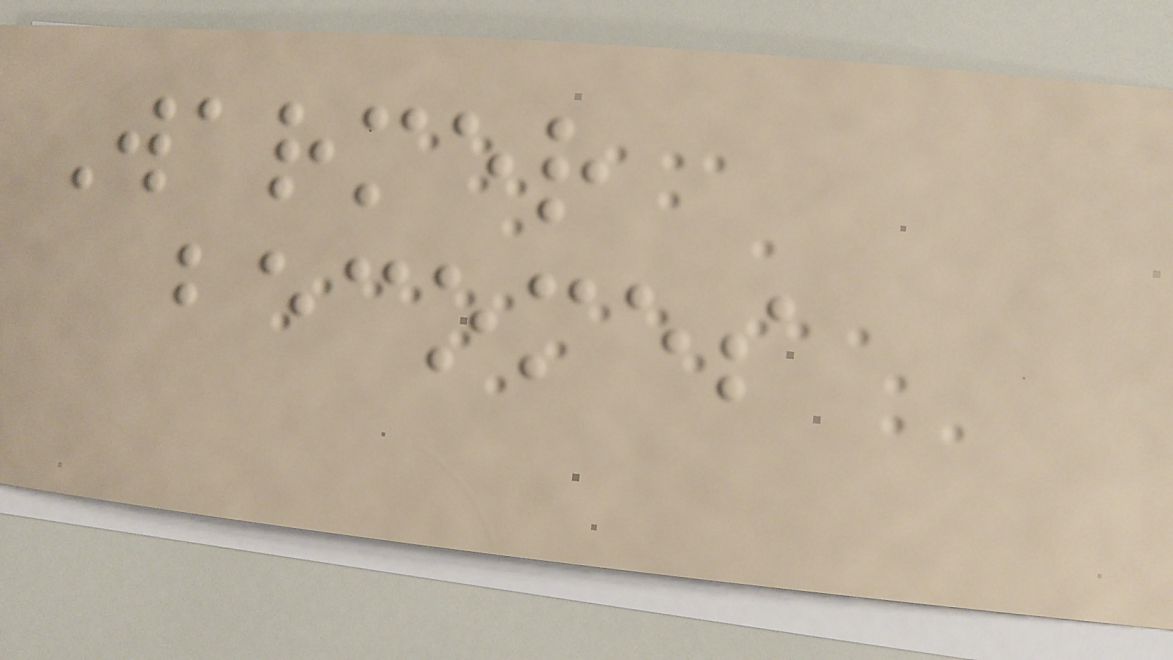Warmer
becomes
